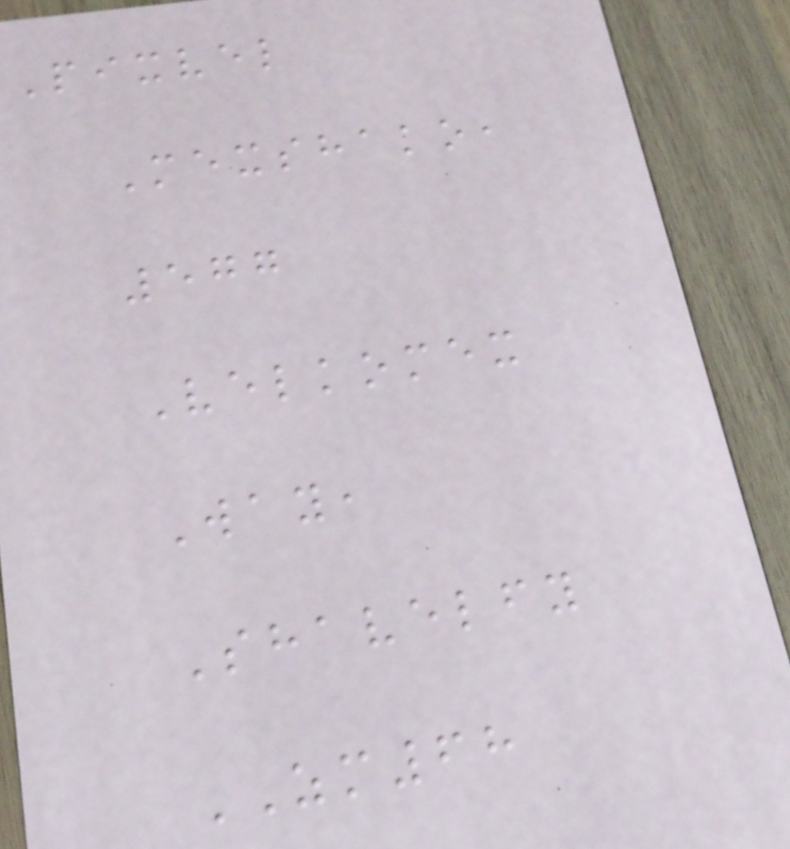Pixvel
Mexshako,
577
Velkomex
Way,
Shavelfy
ZM68
